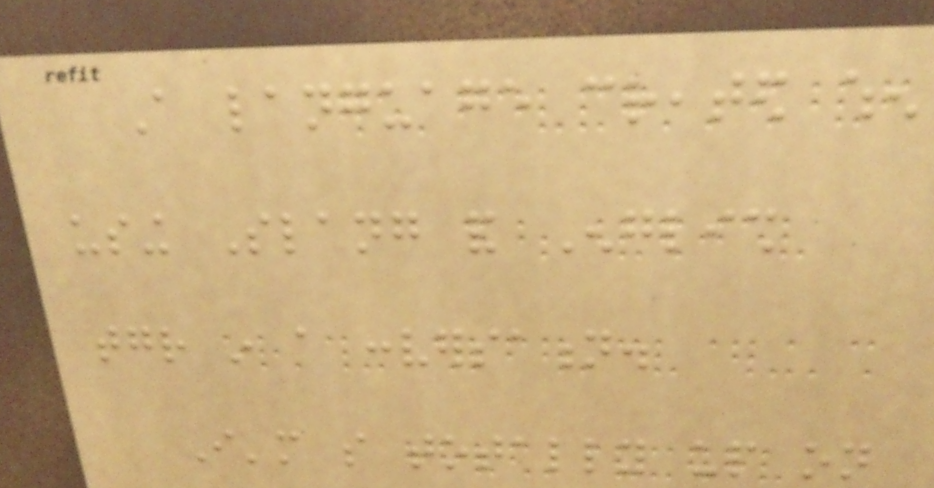A language created when
using Slang and English
together in a conversation.
I'm so totally up on
